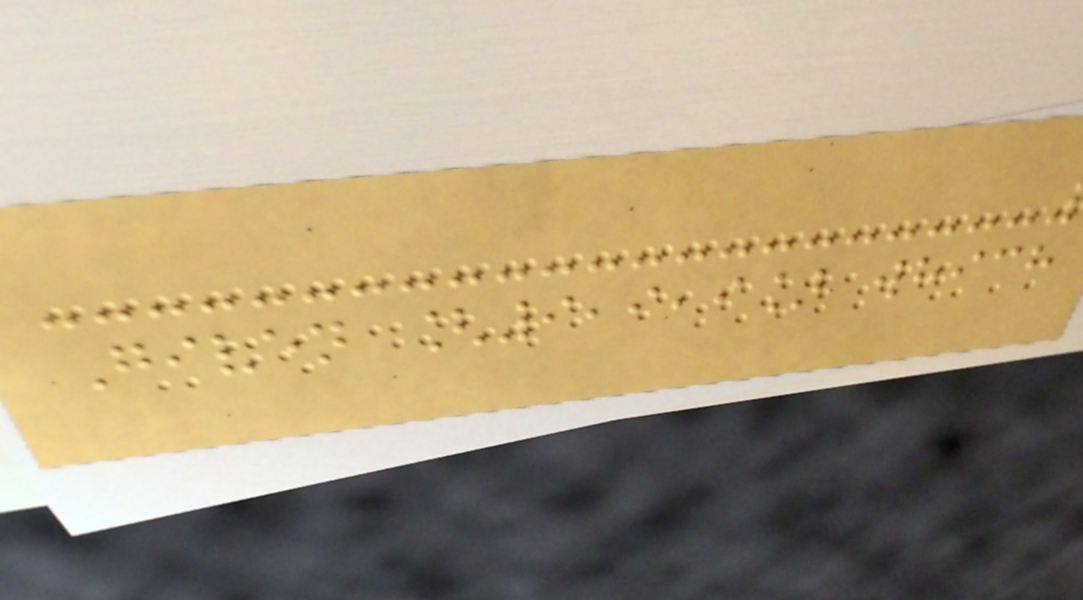Given [9,9,9] which
